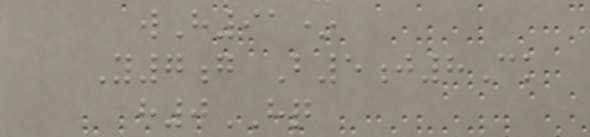wH91*
Y7g B5j8Ck
h0HQ
